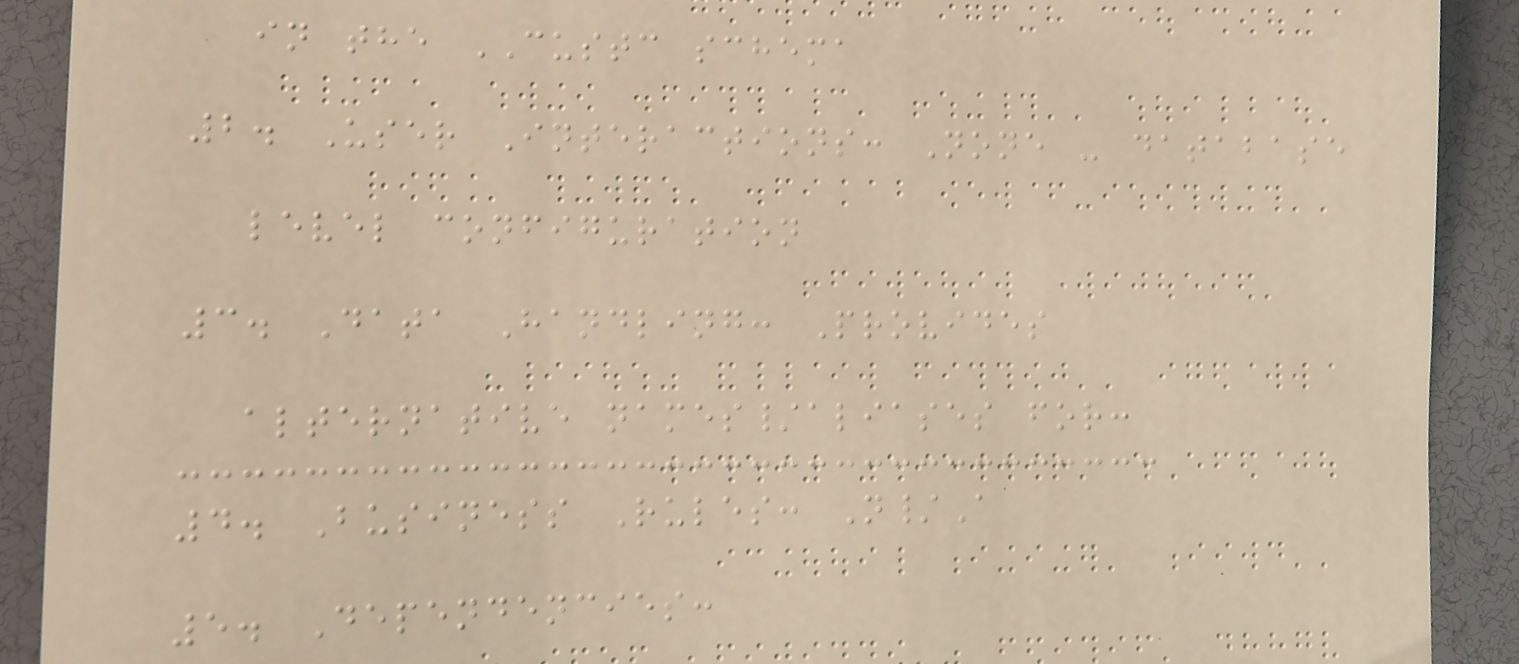in the CUSTC schema
2. User Interactions: None - database
level configuration
3. Data Handling: Provides
alternative names/aliases for:
4. Business Rules: N/A
5. Dependencies:
